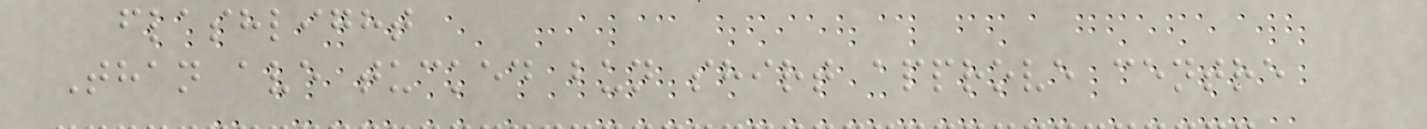flashlight
Than ave tucked bun shirt approve centre
